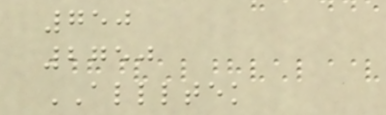750
2750
ALLLTEK
